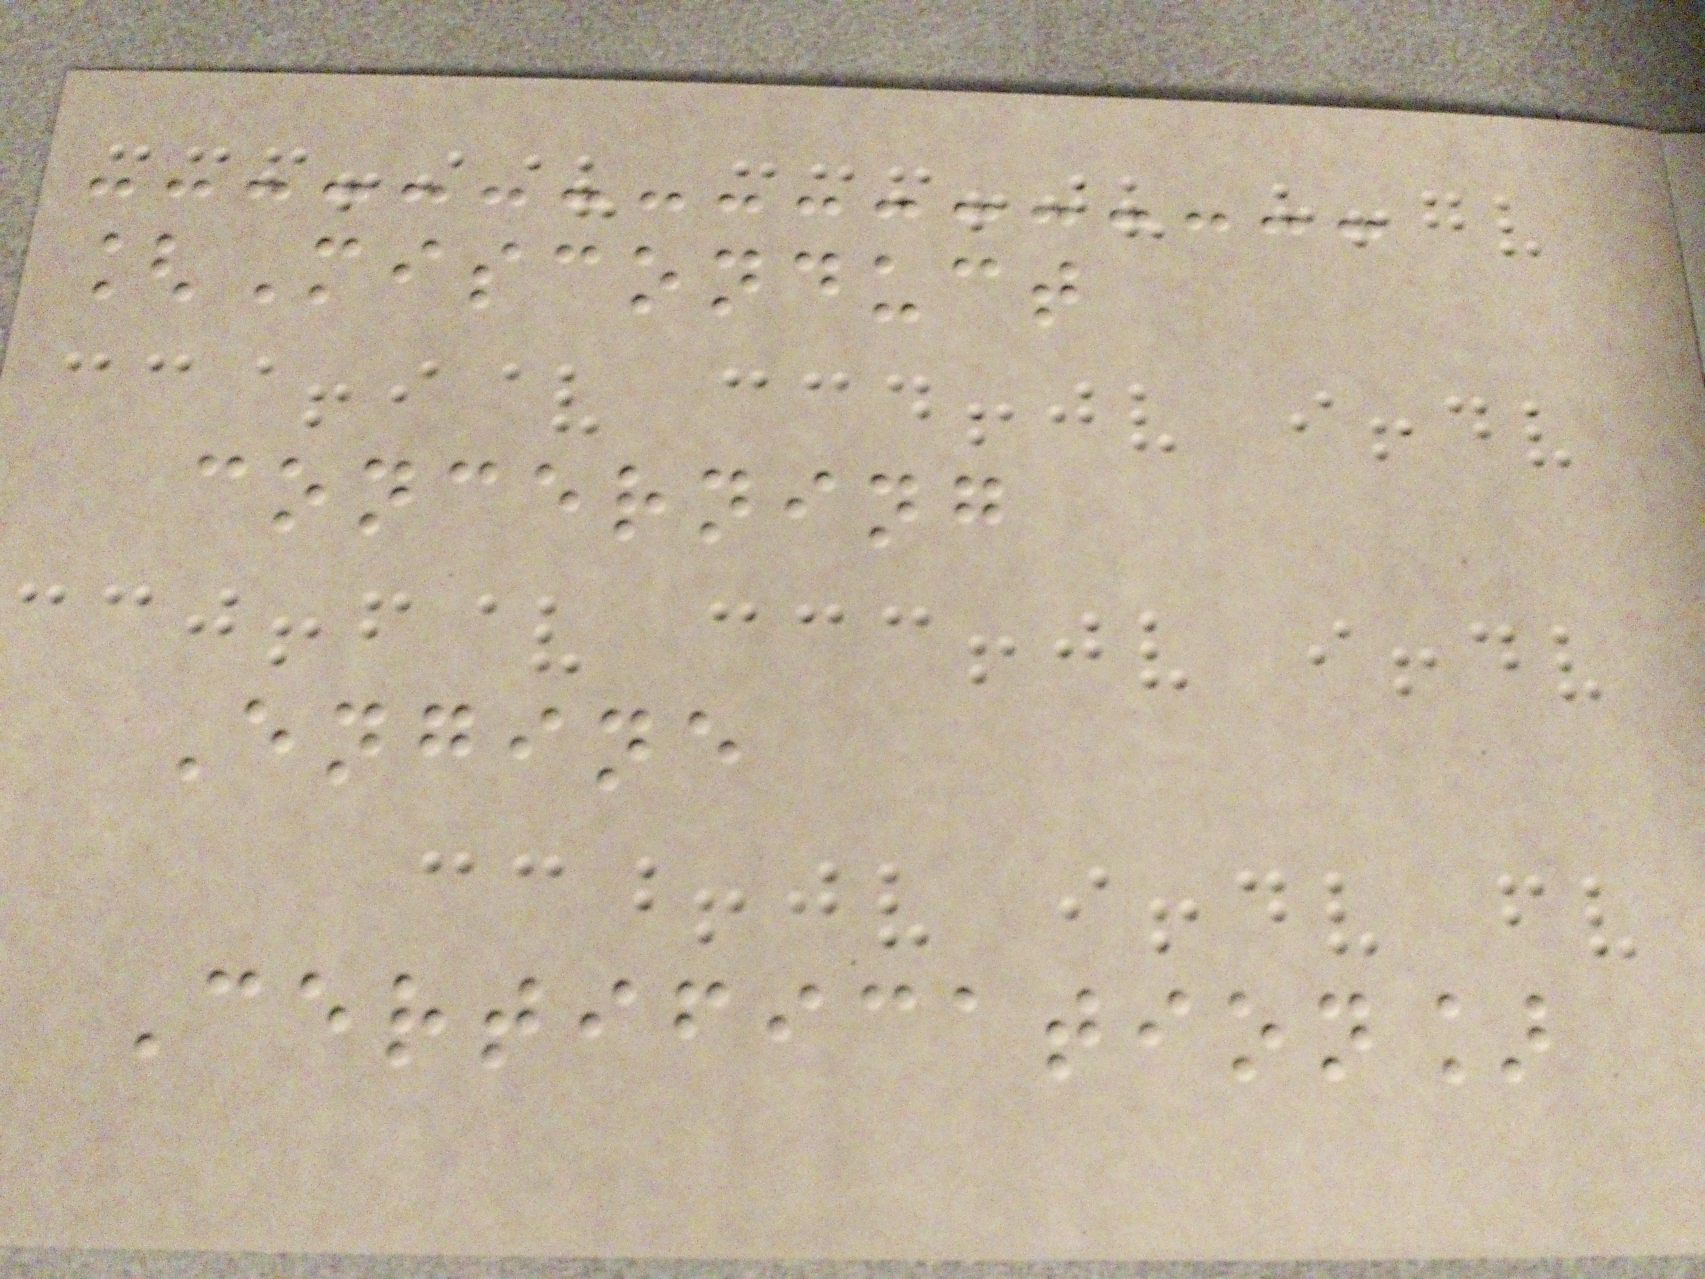[Misconduct
concerning
Engine
Certification]
